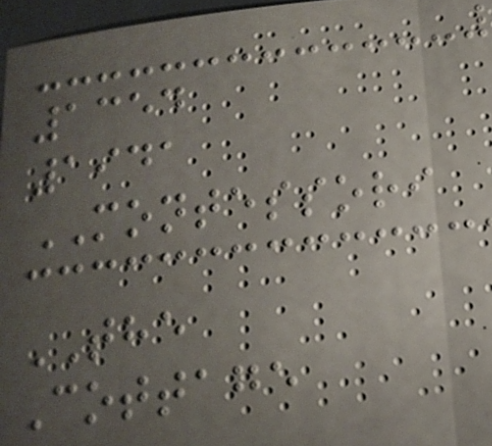1354
1941
MONTESSORI
THE
Cottage
